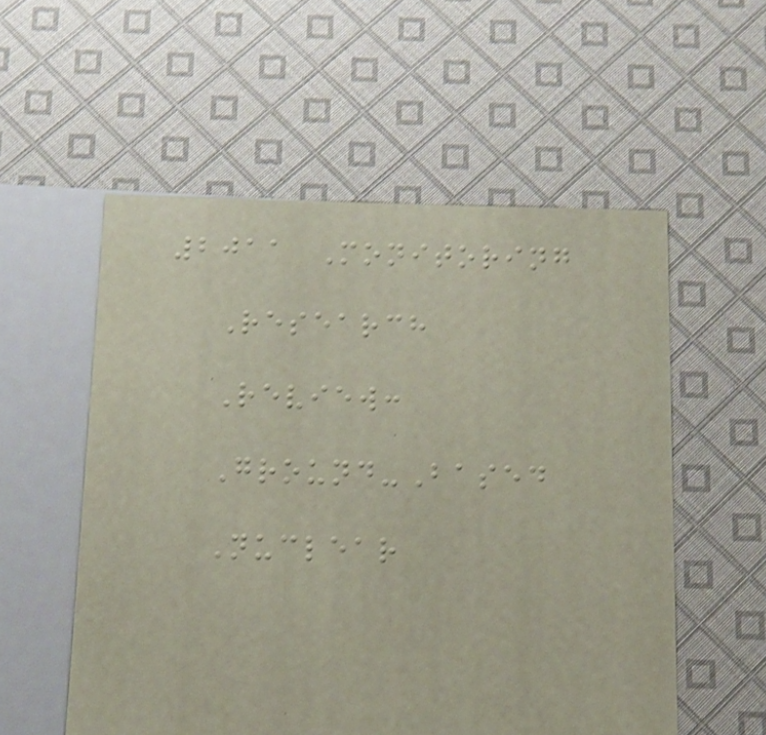2011 Monitoring
Research
Review:
Ground-Based
Nuclear
